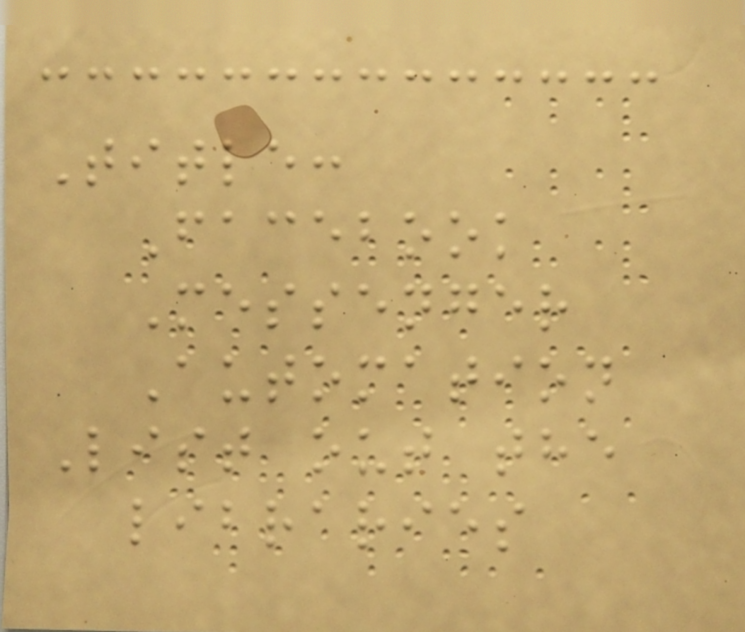Title:
Facebook
Messenger
Automation
List out the
libraries
